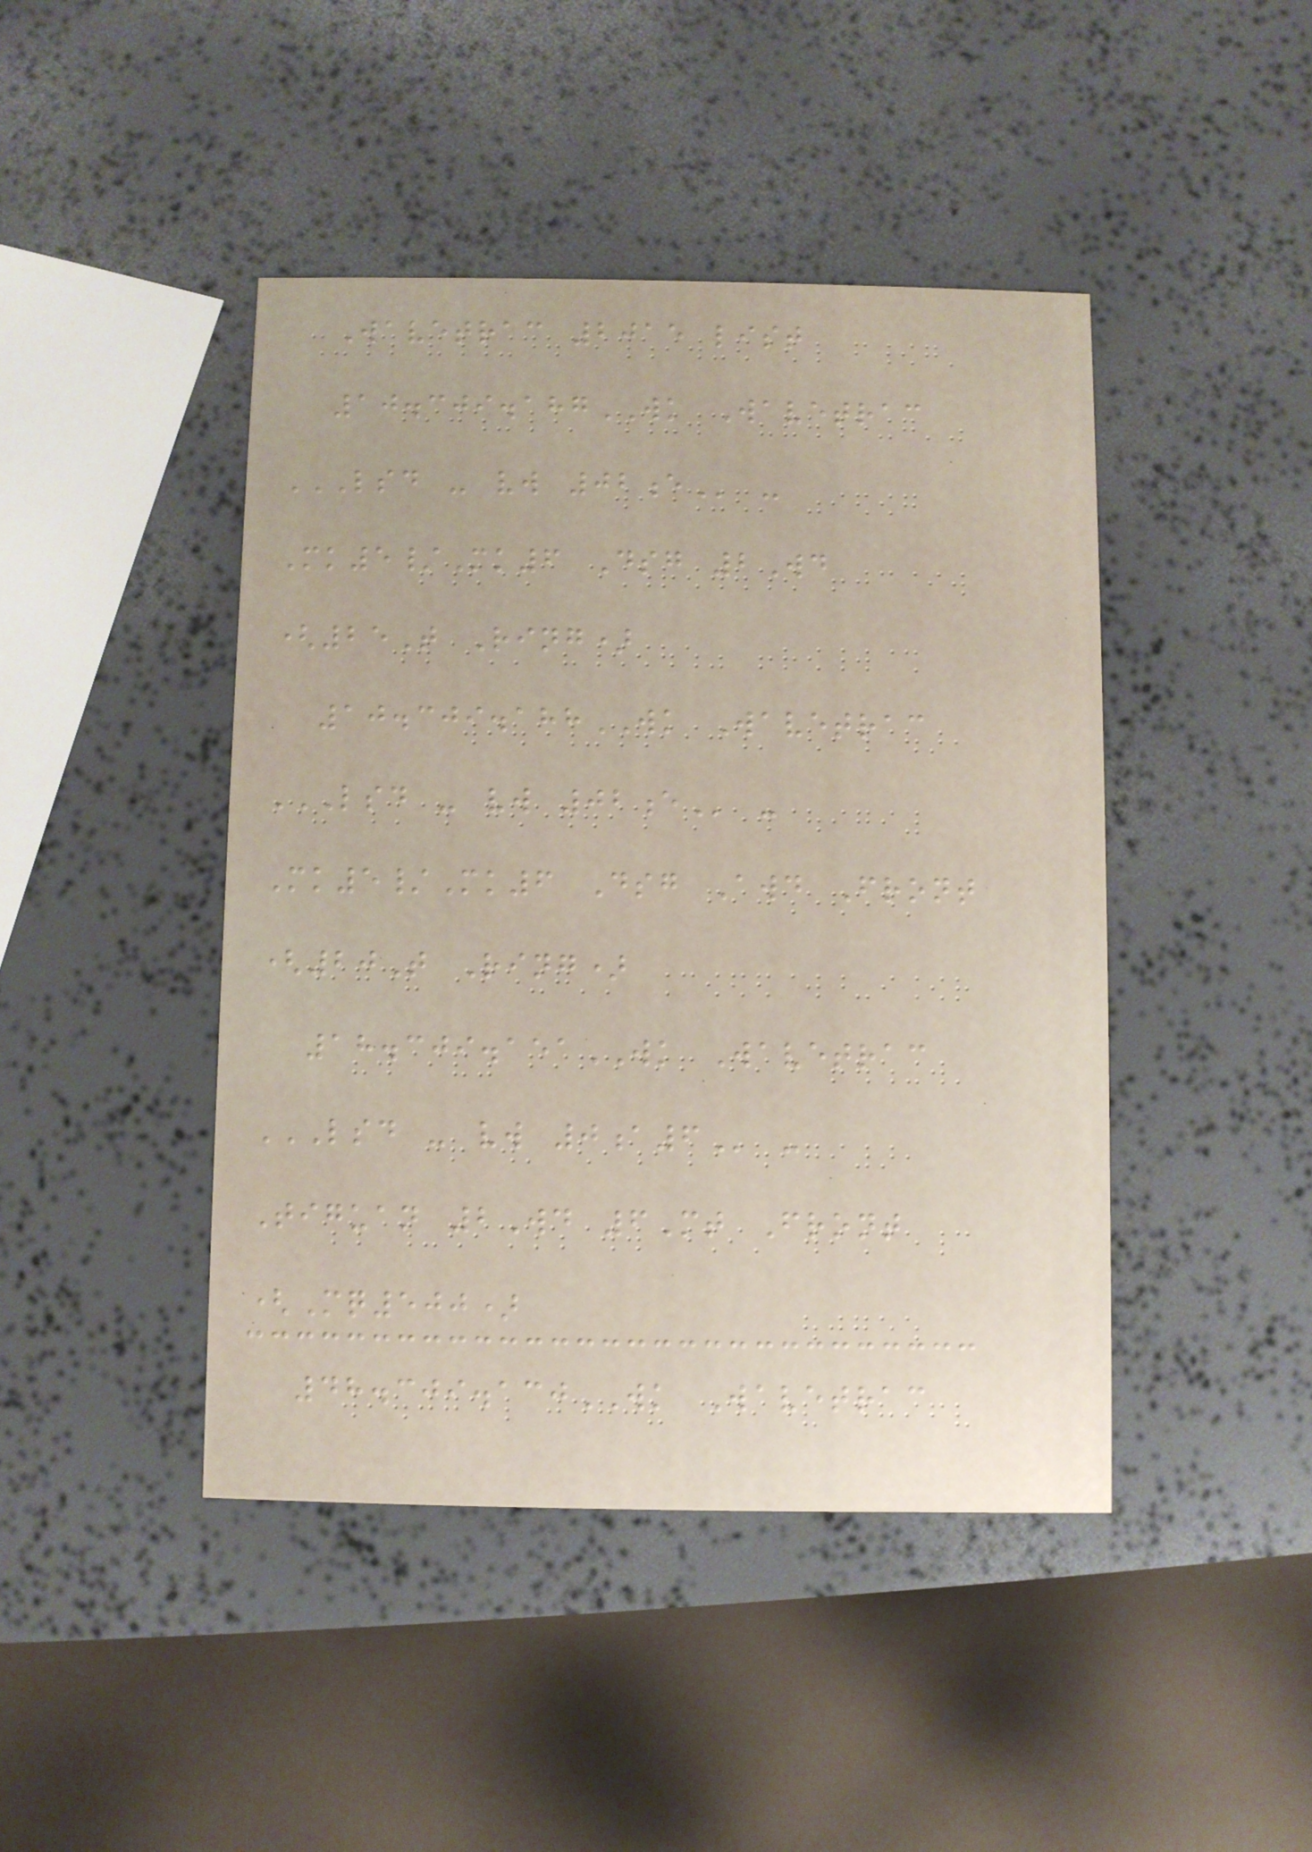Wavetrac 2015 list
10.309.187WK Wavetrac
LSD - VW 02E -
Mk5/Mk6 Dsg 2Wd
(25T Ring)
10.309.188WK Wavetrac
LSD - VW 02E -
Mk5/Mk6 Dsg Awd Front
(20T Ring)
18.309.151WK Wavetrac
LSD - VW 0A6 -
Tiguan 2Wd 6Mt Front
(Mq500)
48.309.130WK Wavetrac
